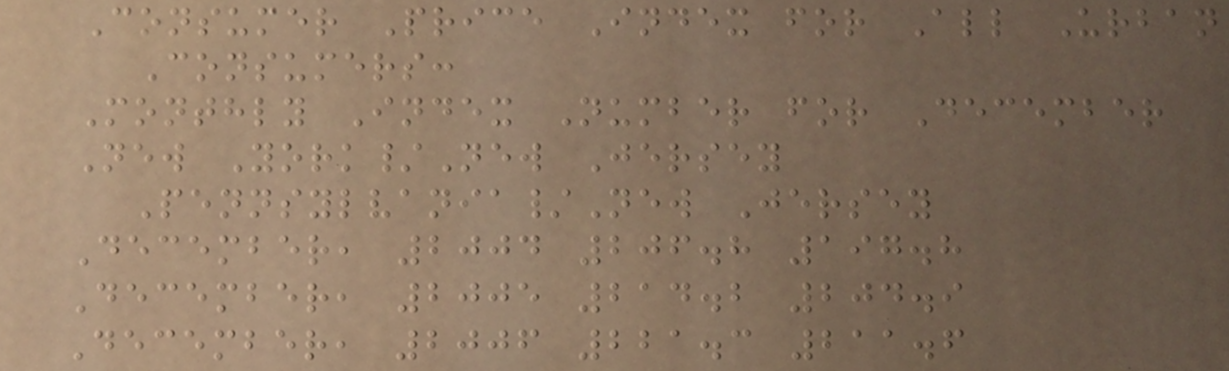Consumer Price Index for All Urban
Consumers:
Monthly Index Number for December
New York/New Jersey
Pennsylvania/New Jersey
December, 2004 206.8 197.8
December, 2005 214.2 204.9
December, 2006 221.3 211.6
